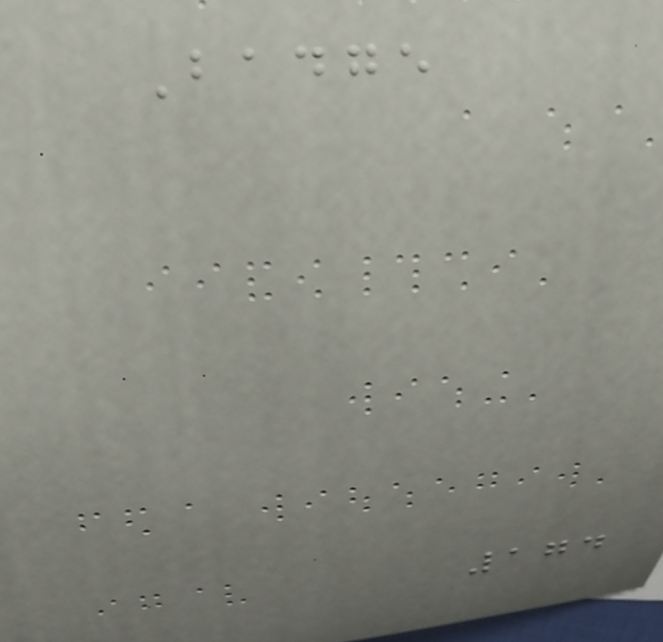Badge
174
